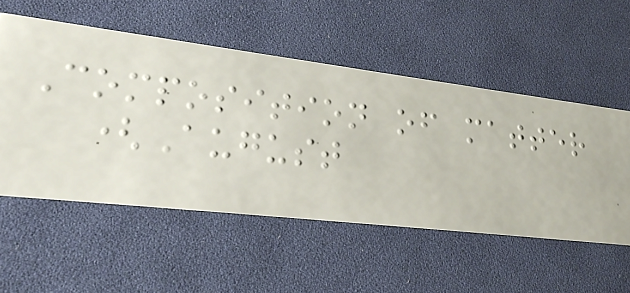Composition of matter
(August
